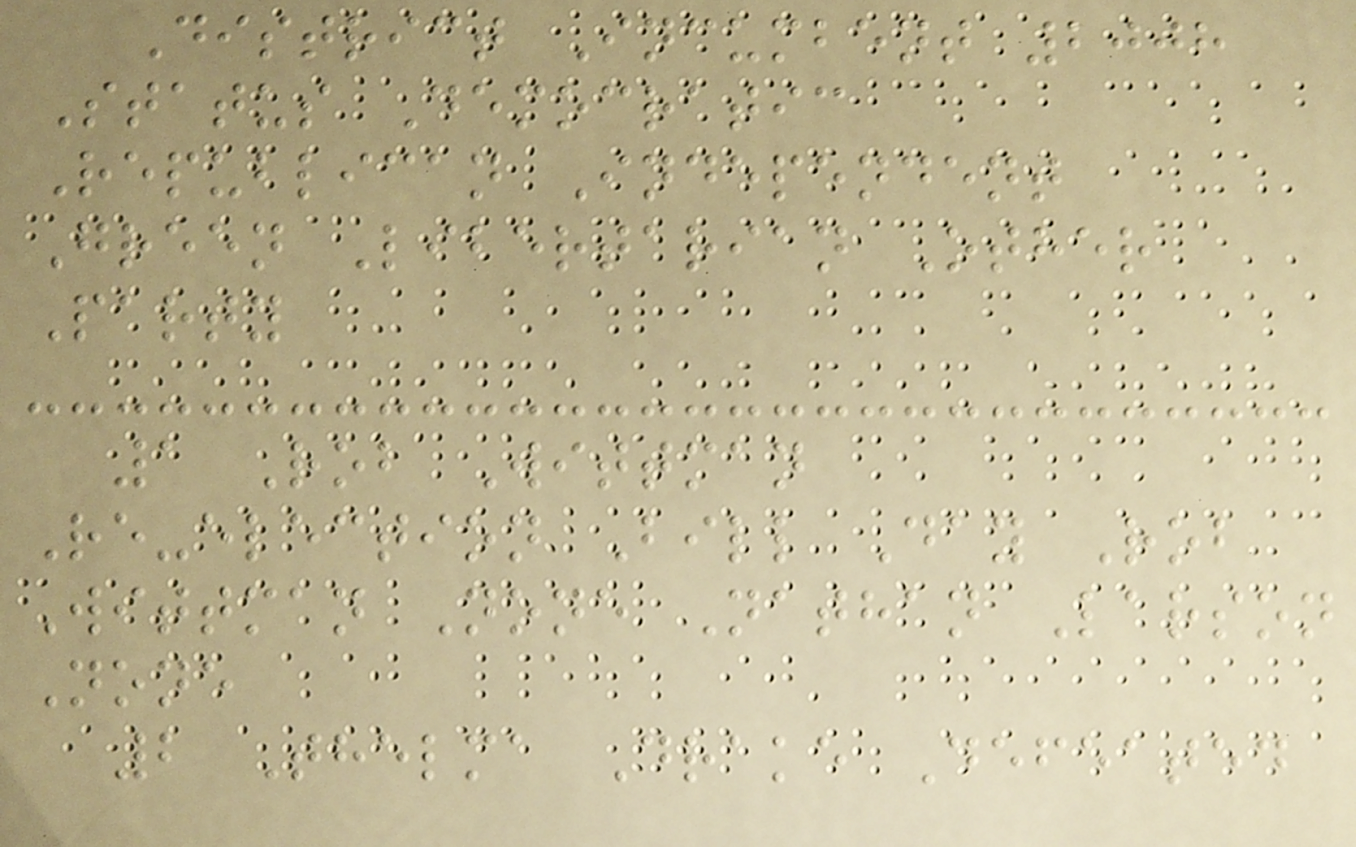District Incumbent 2008
Status Democratic
Republican Independent
Green Libertarian Other
Party
1 Rob Wittman
Re-election Bill Day Rob
Wittman None Nathan Larson
None
2 Thelma Drake Defeated
